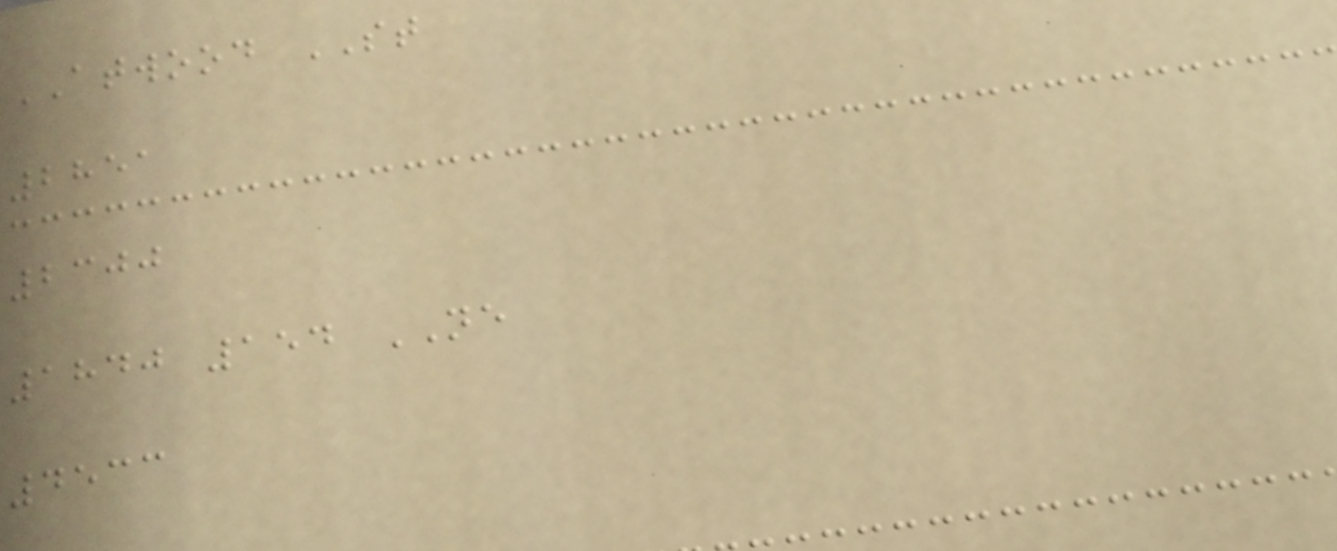ATWOOD ST
2851
2300
1840 154 NE
4533
